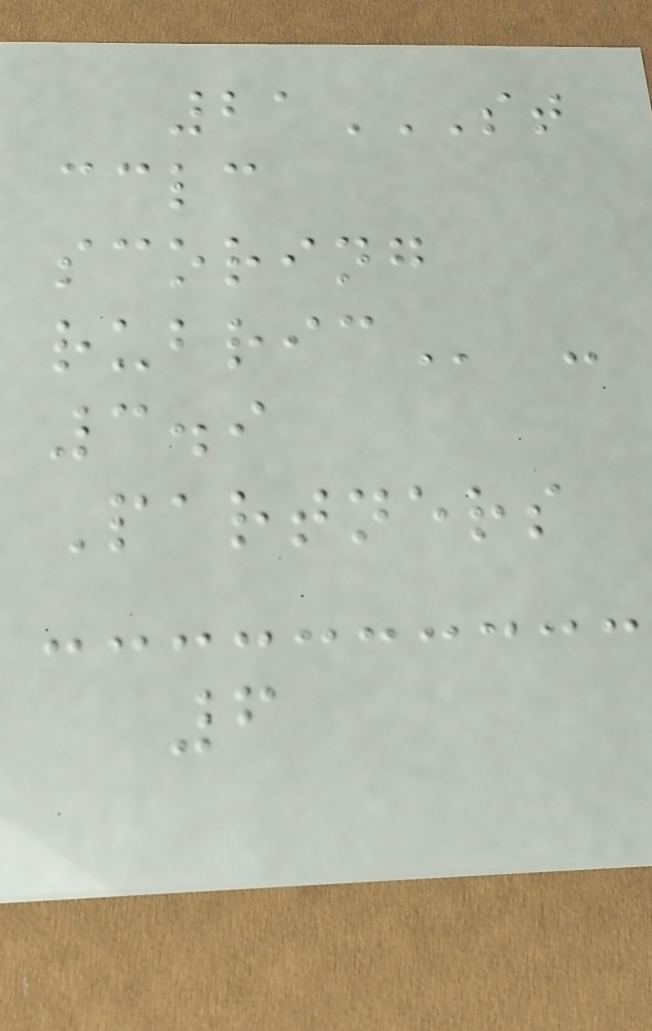21ST
CCLC
SCORING
RUBRIC -
3.9
Partners
6
